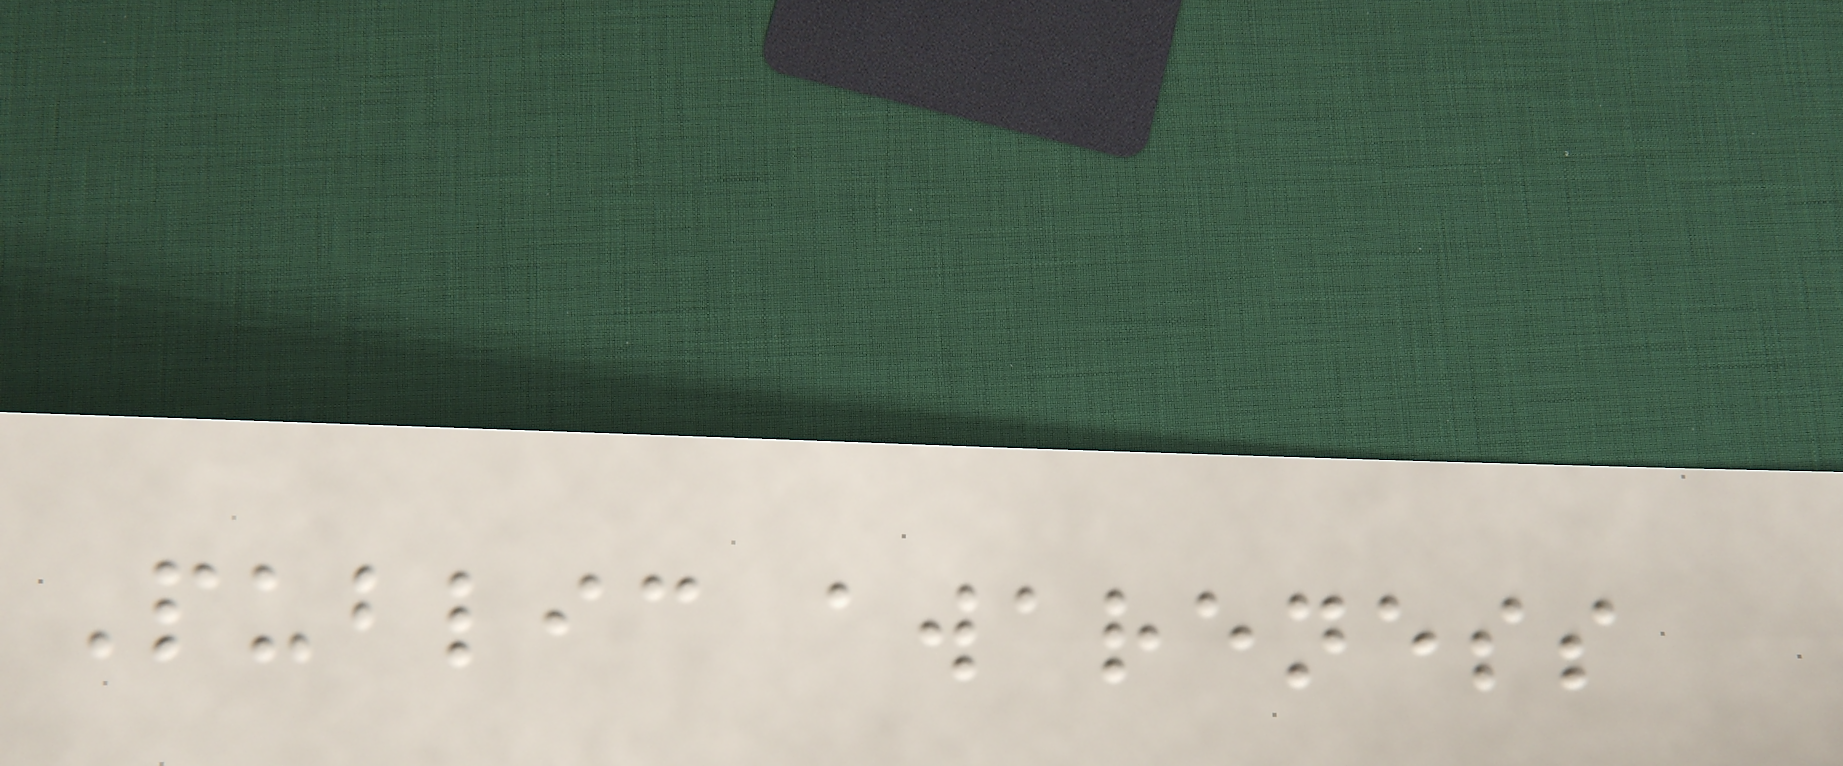Public awareness
